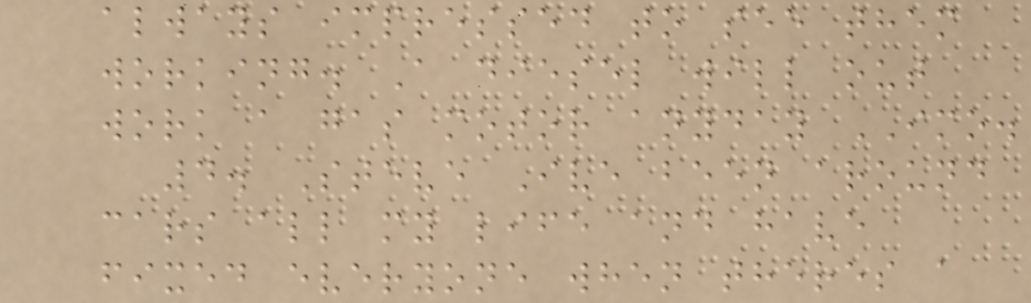always impressed to see them
working. A diesel will out
work a gas motor anyday IMO.
4. Steve Ive been around
cars all my life and have
fixed everyone when theres a
